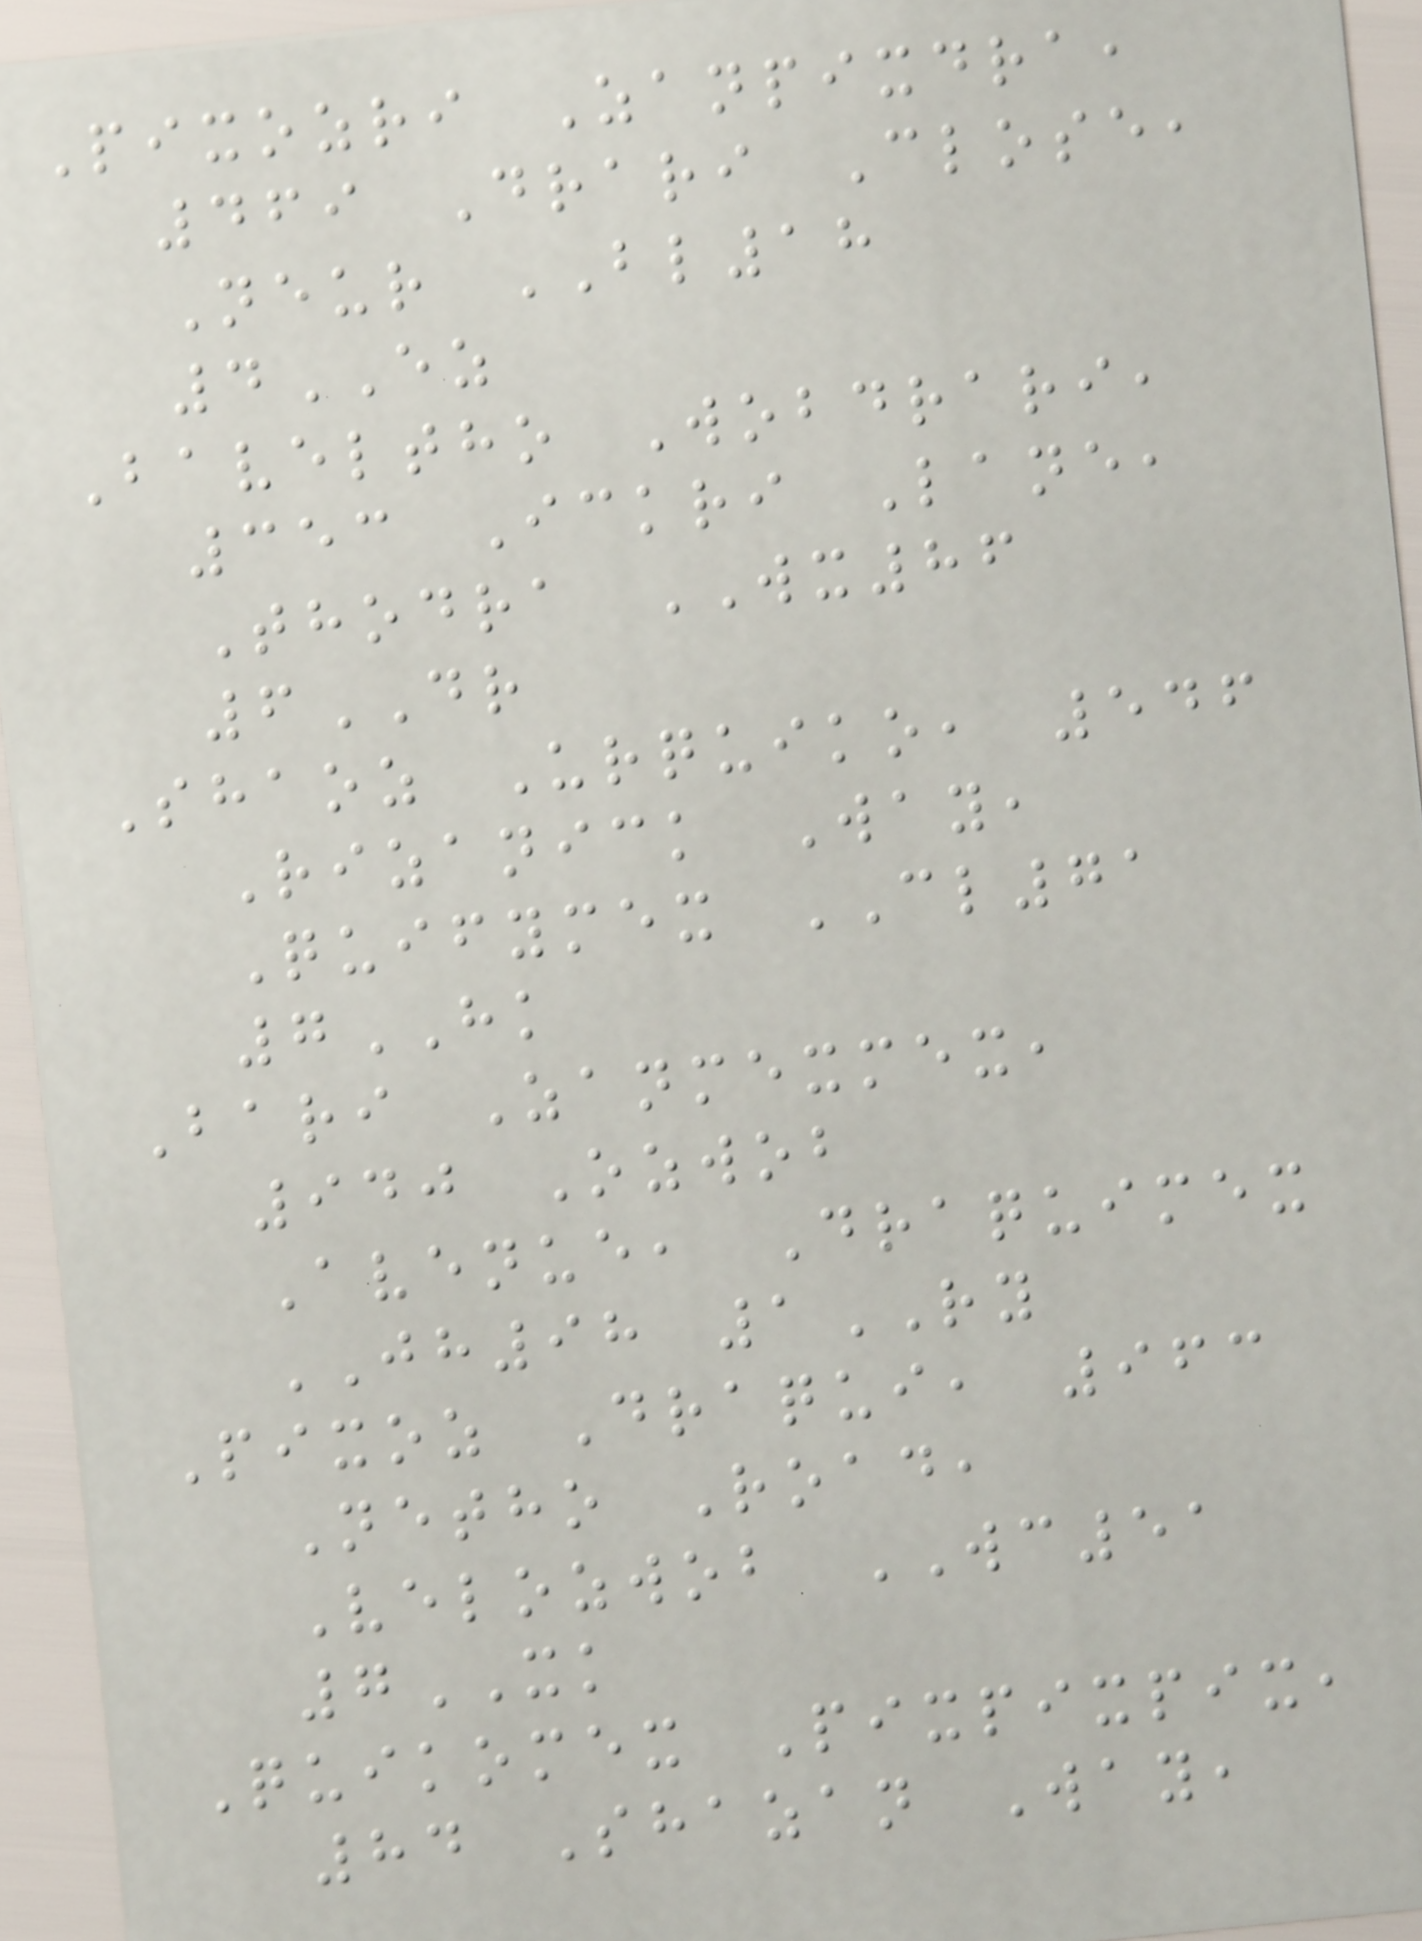Pixozri Zanpixdra,
469 Drari Close,
Neur BL18
4EZ
Baveltho Wobdrari,
353 Ickri Lane,
Thodra WX86
6DR
Shaoz Urquiko, 546
Rizanick Way,
Quifymex CL71
7HK
Bari Zanmexmex,
940 Ozwob
Avenue, Draquimex
JH98 1RY
Pixoz Draqui, 963
Netho Road,
Velozwob WC51
7XK
Quikomex Pixpixpix,
84 Shazan Way,
